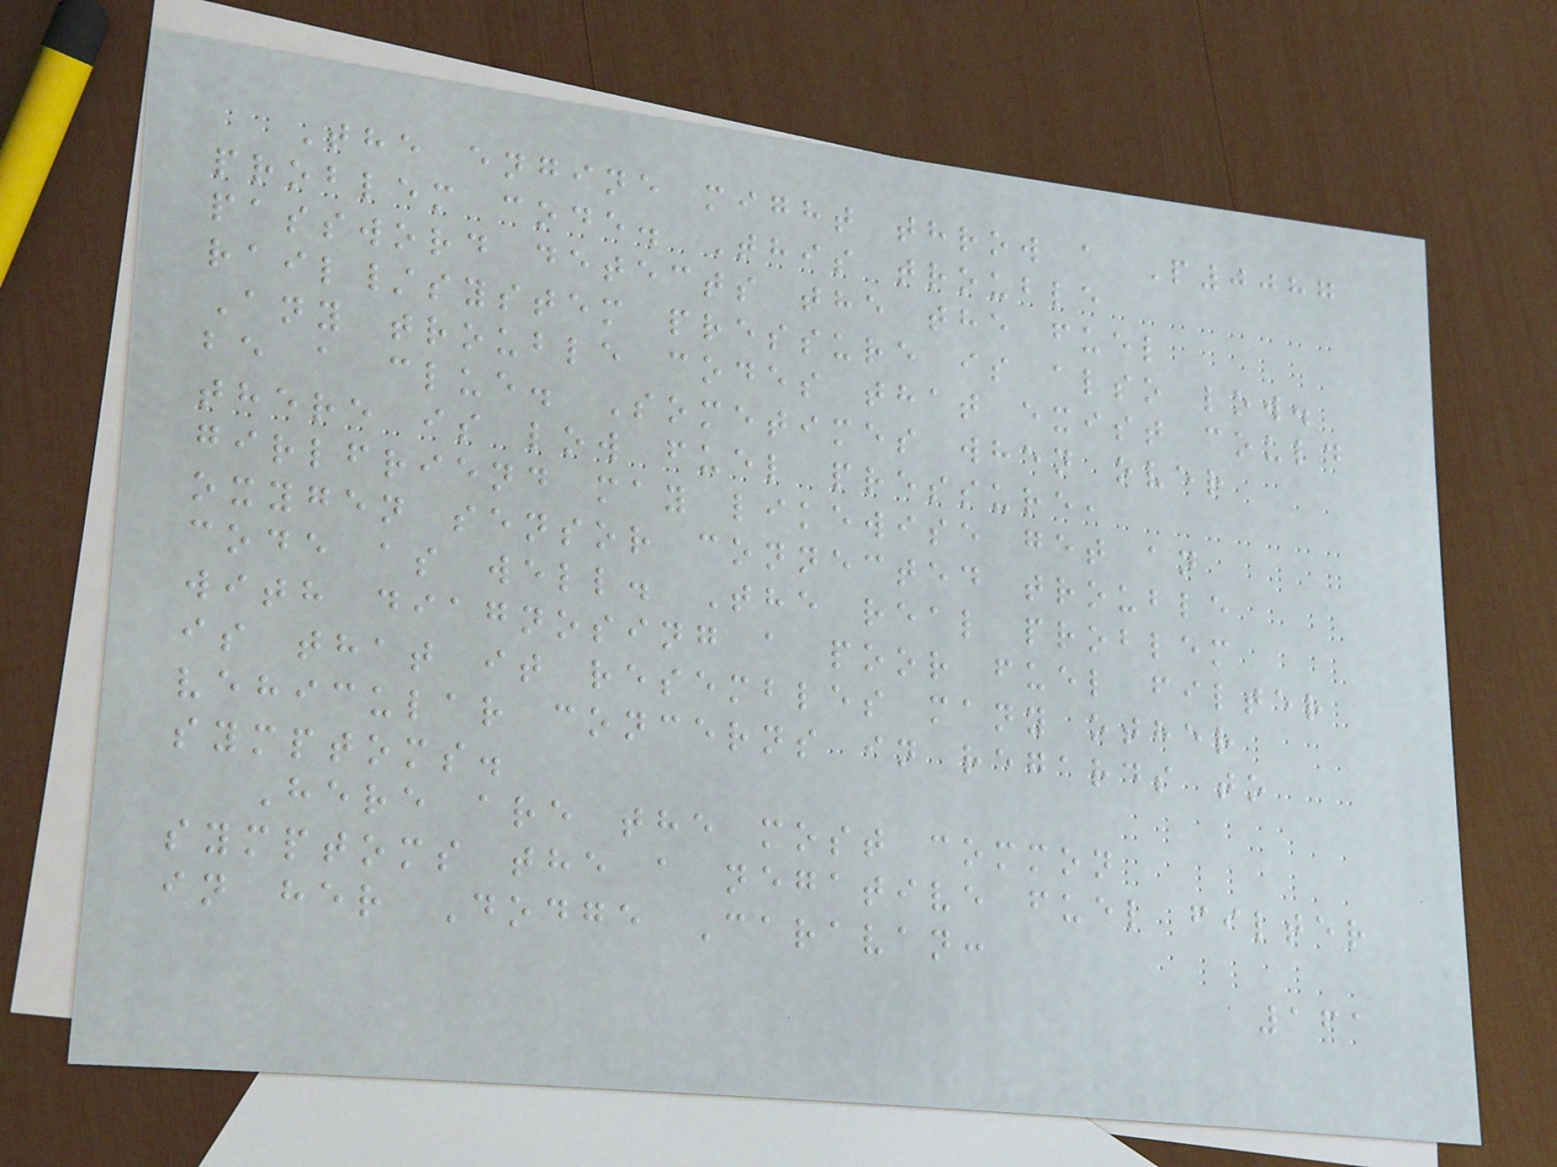The engine might throw a P0087
problem code. This trouble
password detects the the fuel
rail/system pressure is also low.
Any trouble codes that exist could
be a clue. Sometimes when over
there is low fuel pressure,
girlfriend may likewise get an
oxygen sensor connected trouble
code as well. The real problem
with diagnosing a poor fuel filter
is that it resembles many other
vehicular concerns in regards to
symptoms.
Here are the most common
symptoms the a negative fuel filter
in her Dodge Caravan:
161
